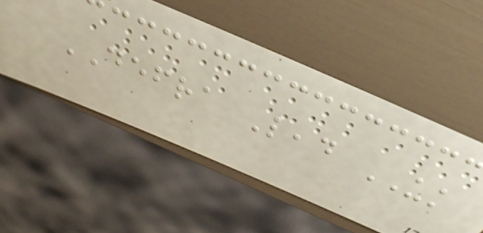DEFRA Lead UK
